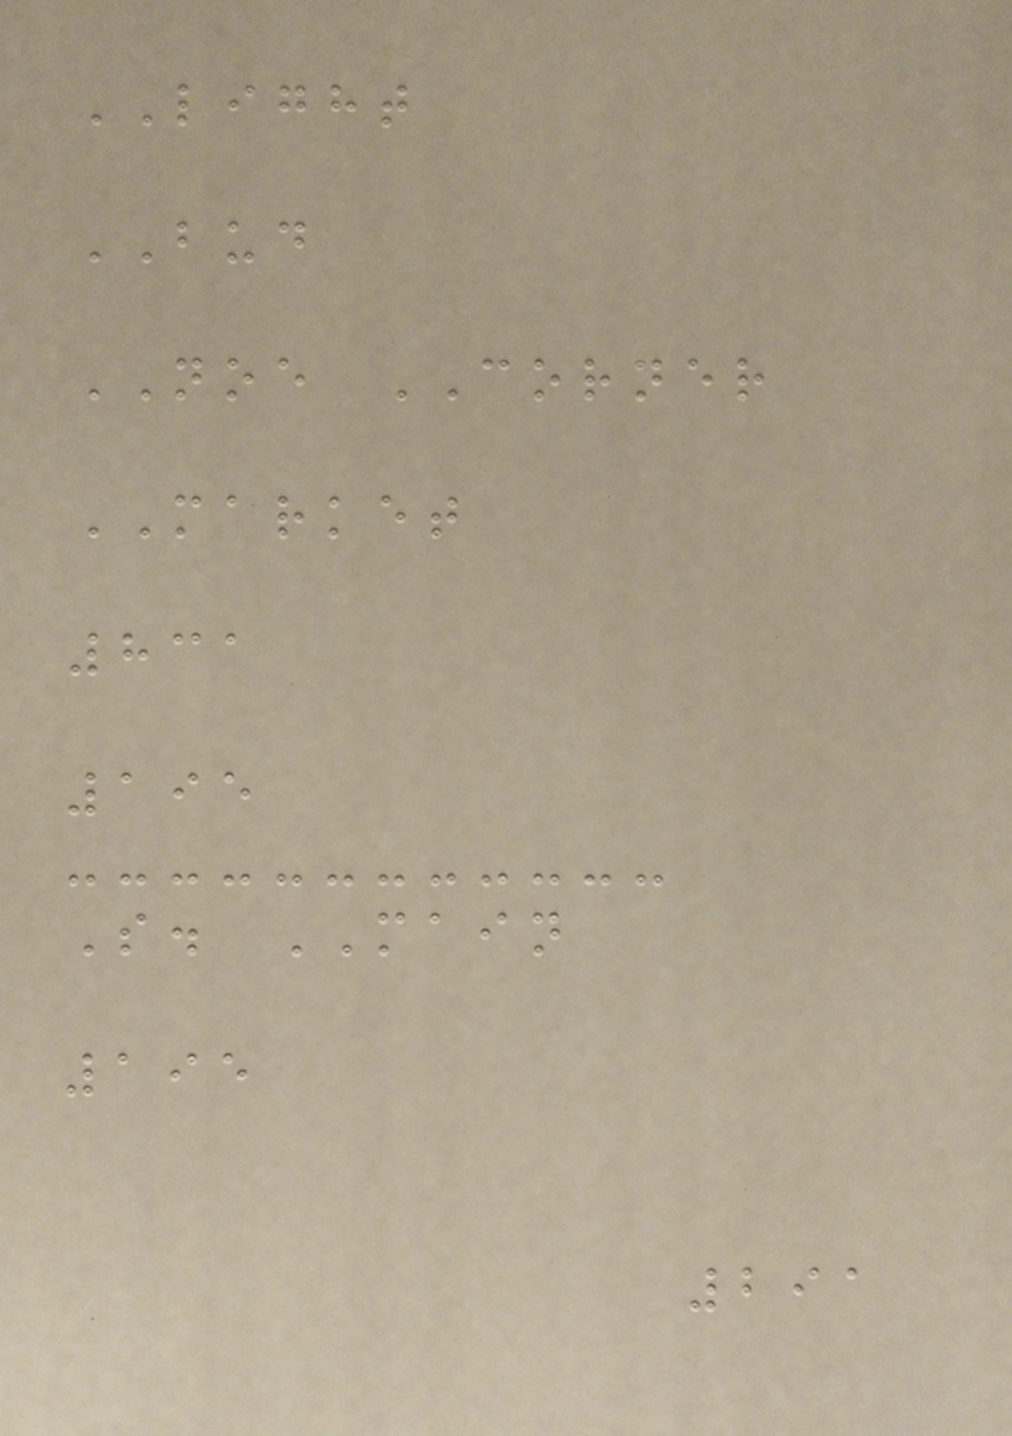LIGHT
BUD
NOE CORNER
MARKET
831
195
S. MAIN
195
291
